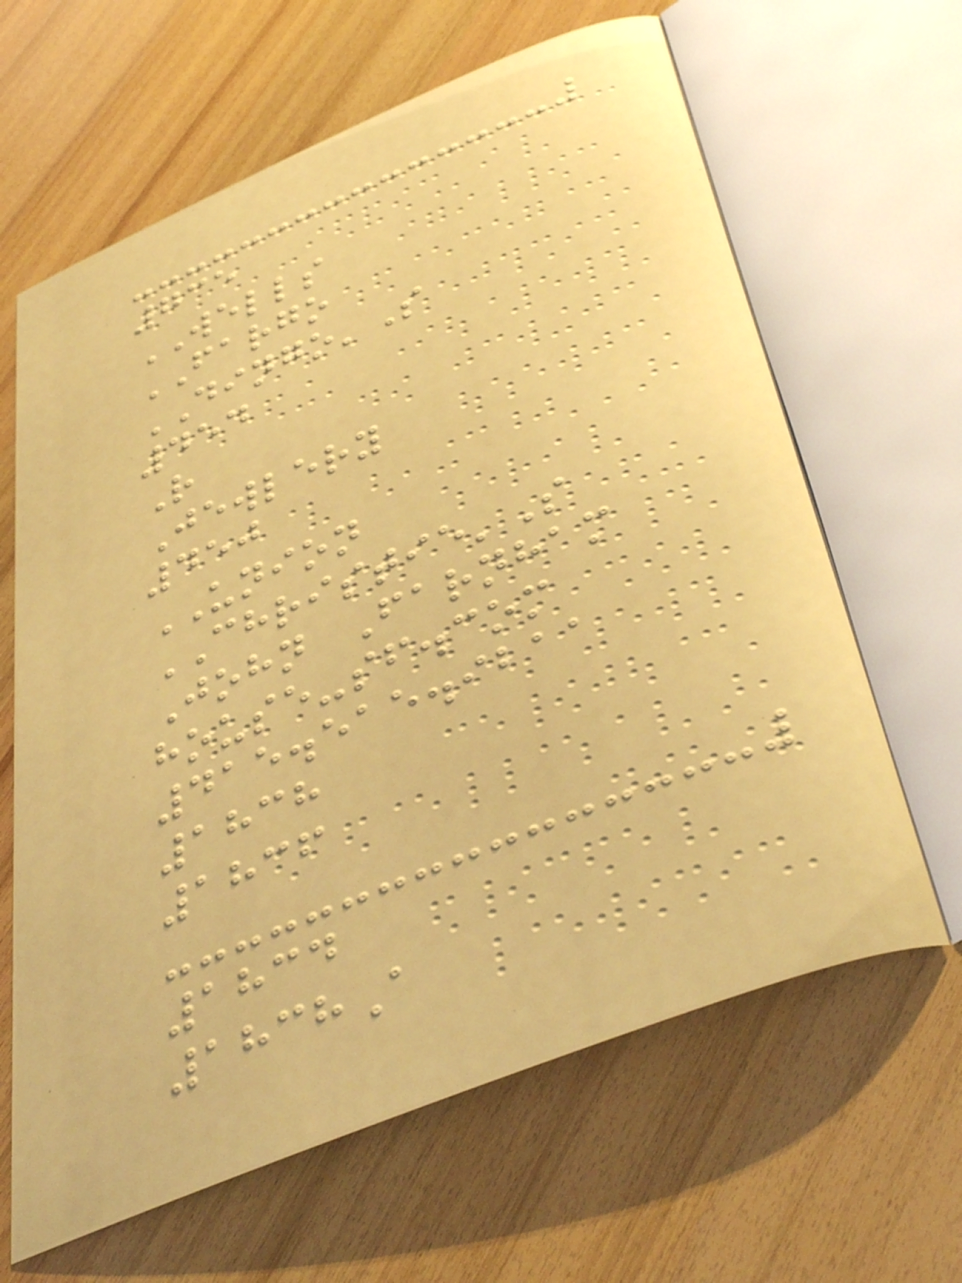735
WELLS
FARGO
DINGO'S
454
R
Jewlery
450
UNION
CHRISTIE'S
John Farnham
house-sf.com
415.515.9211
1838
1836
1834
1838A
